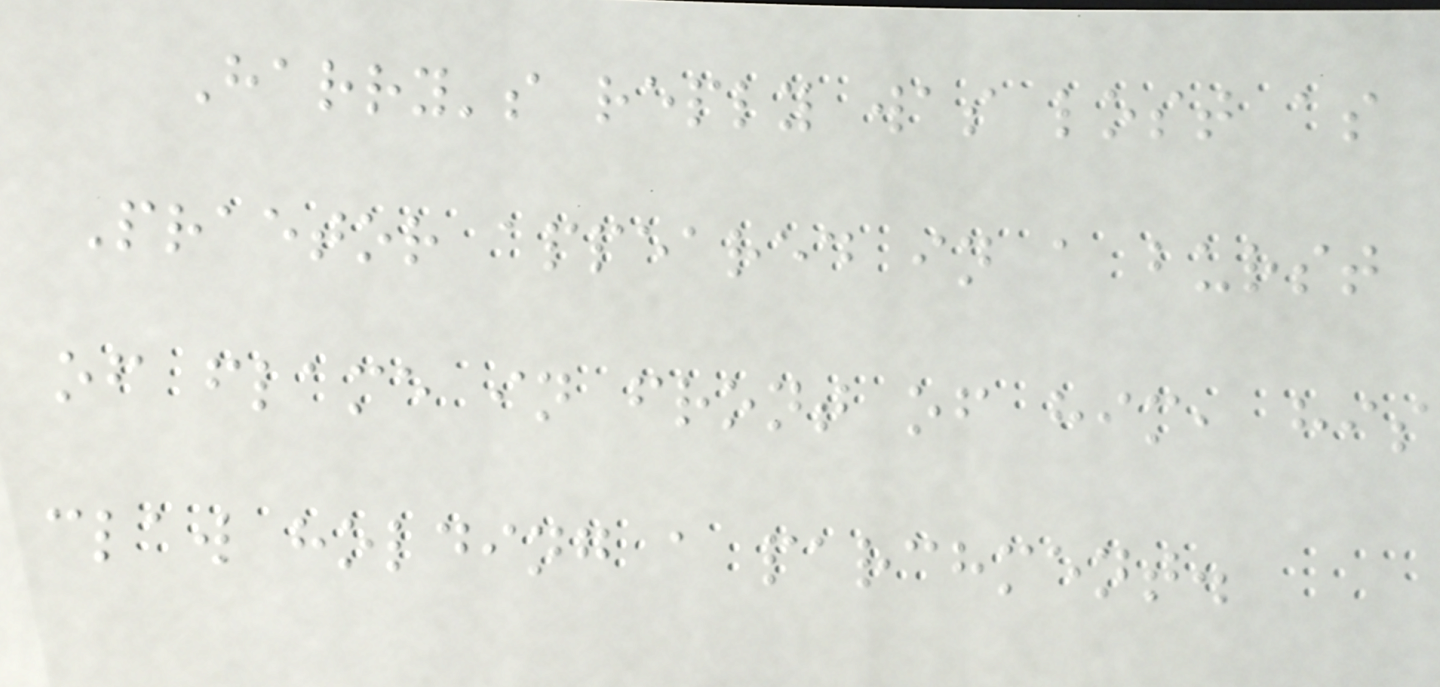Harry's reply was lost as
Praetor appeared in a burst
of flame in front of him, his
claw holding a parchment.
